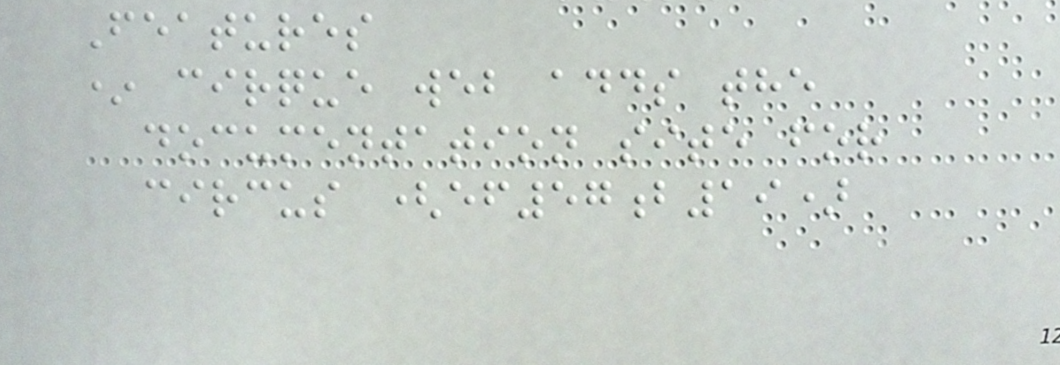Features
* cirque web adds the
documentation site for
circus (ef57b19)
